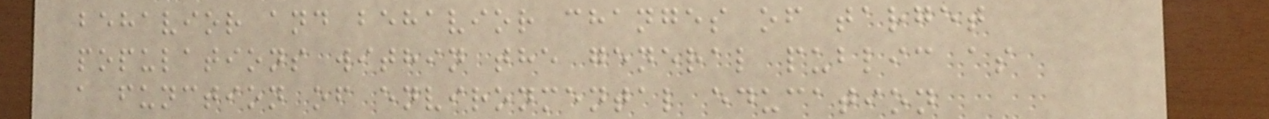behavior and behavior changes of target
populations within the general public as
a function of environmental education
